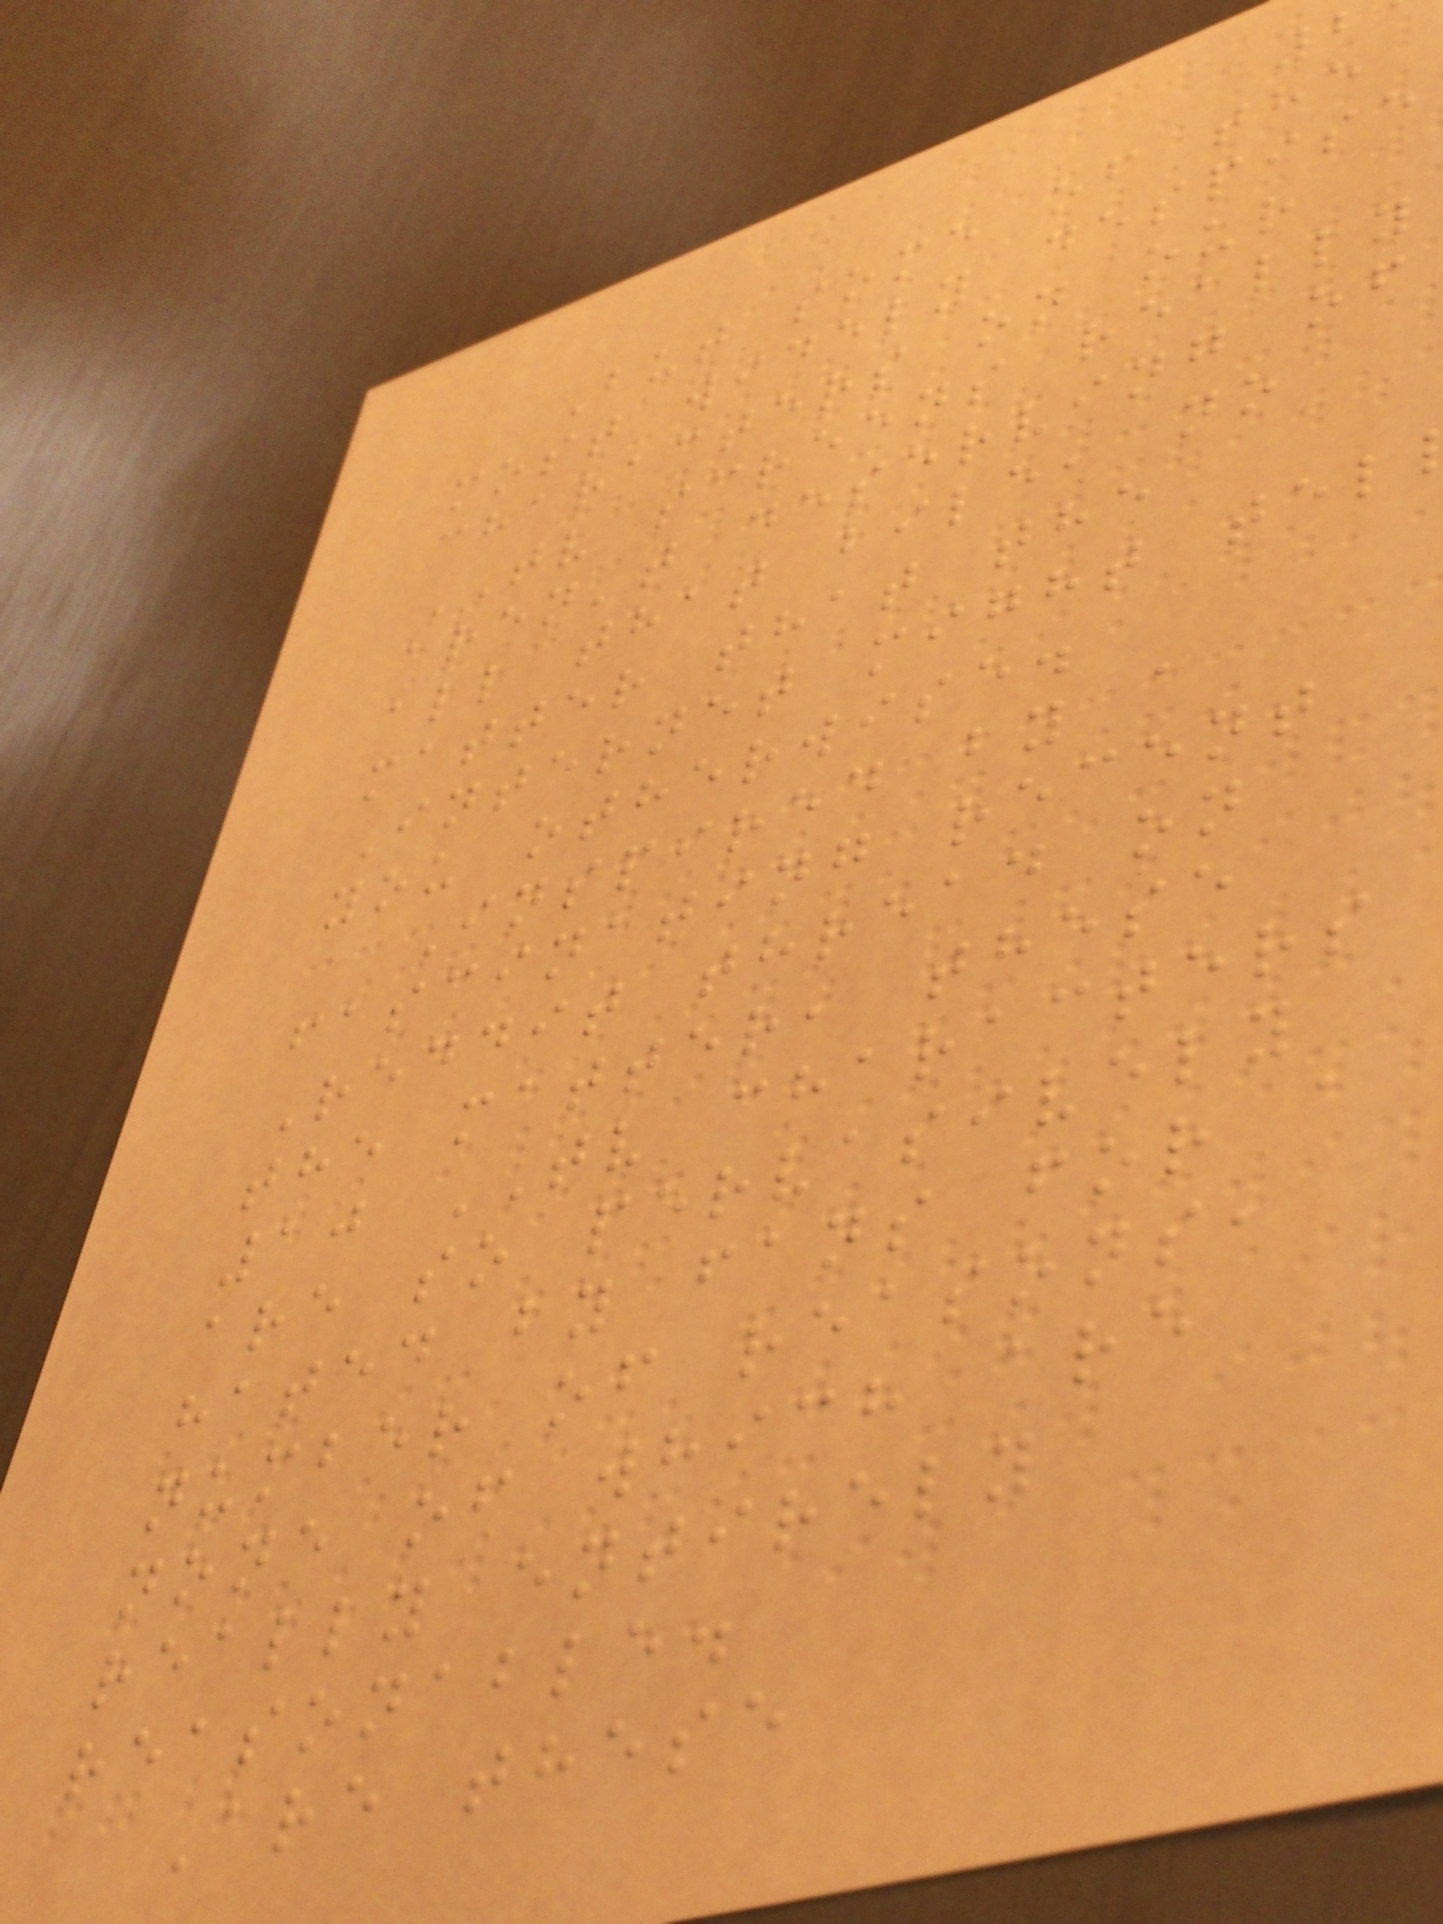But some of the
most widely despise
characters on our
TV screens really
aren't deserving of
all that bile, no
matter that the
Internet might tel
you otherwise.
Inspired by a
fascinating recent
Reddit thread on
the matter, these
10 TV characters
are so pervasively
hated by fans for a
number of reasons,
none of which are
really entirely
reasonable.
Are these
